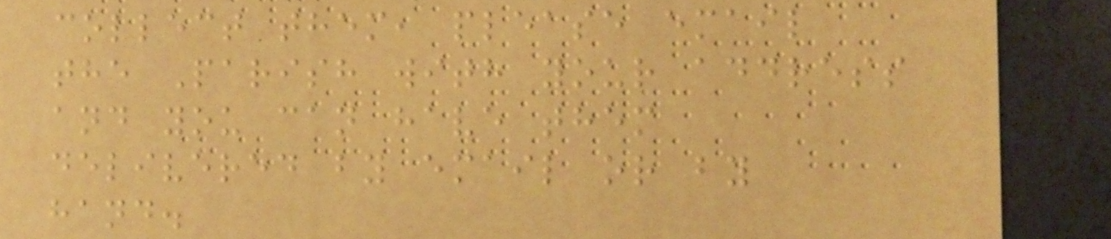collect them, please email
the Parish with your address
and you can have them
delivered by email or by
hand.
